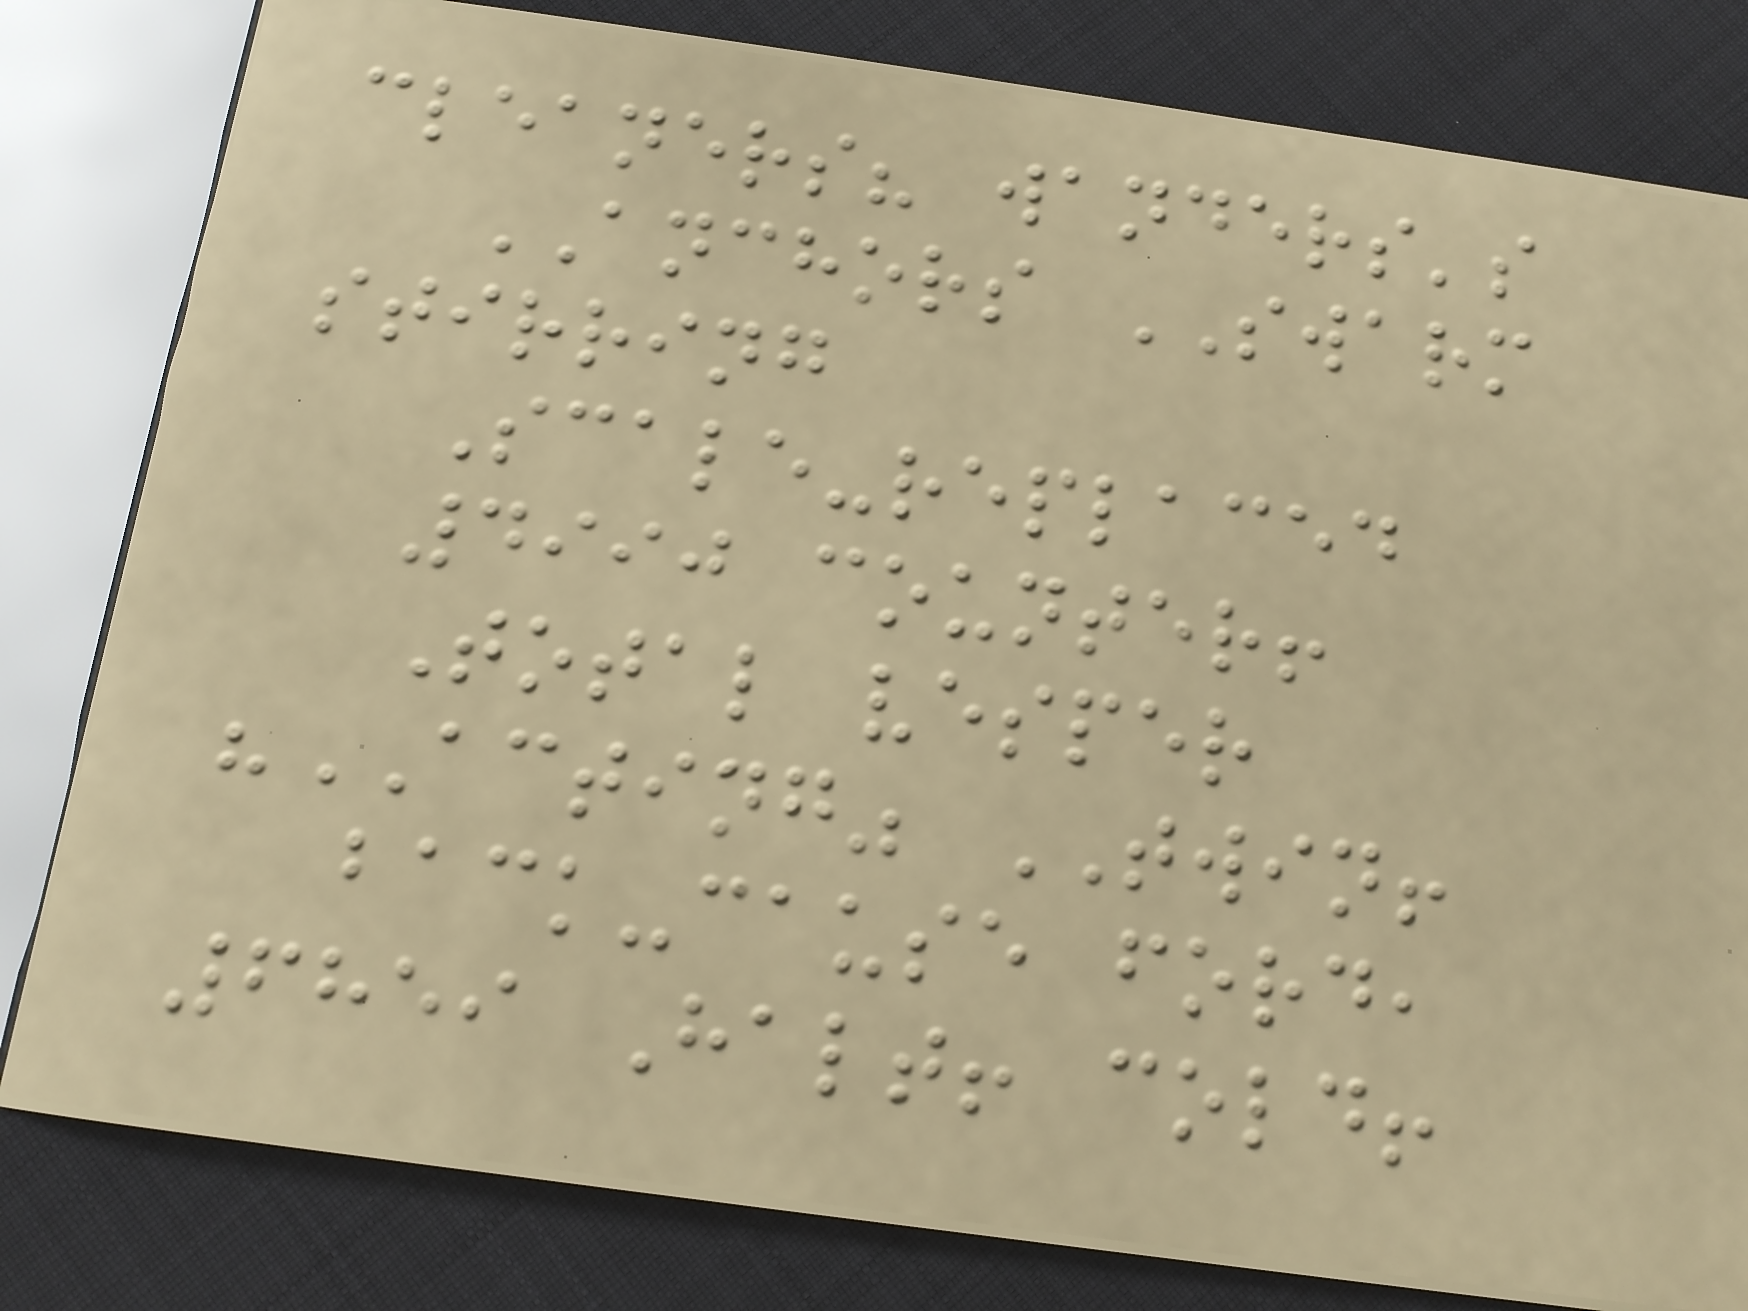cleaners? wanders's
ANCHORS SWARM
stirring
Scale-replaced
4990 counter!
Total vesper
"ACTING" TWIN!
back-cause ford,
6859 Halt! cold!
